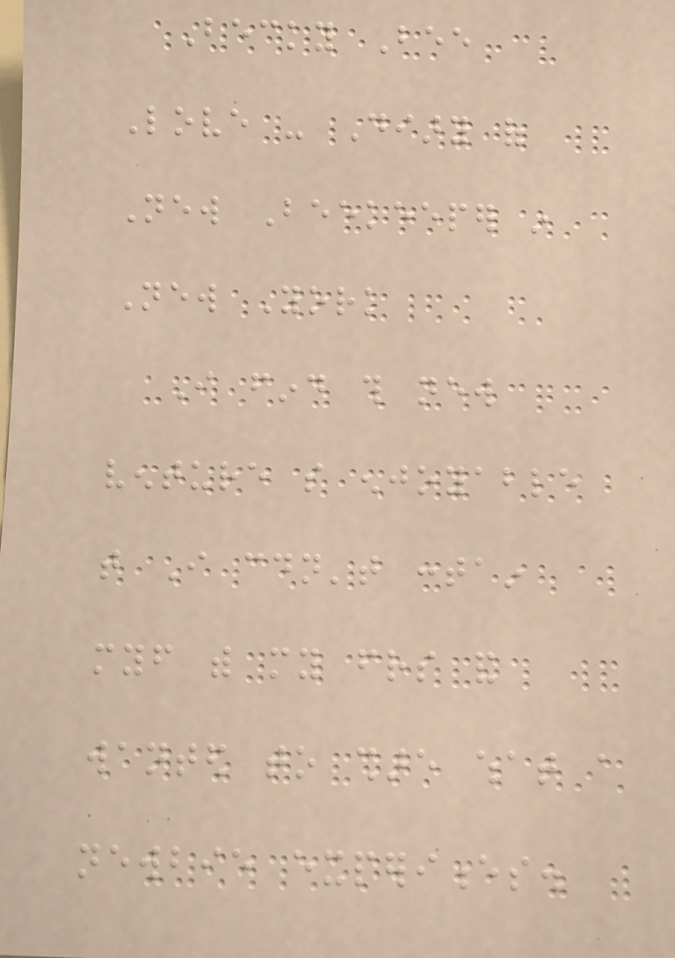Becky Bee
Love - Diary of
New Beekeeper in
New York
I find this new
venture so enjoyable
that I couldn't contain
myself with my friends and
wanted to share what a
newbie experiences.
